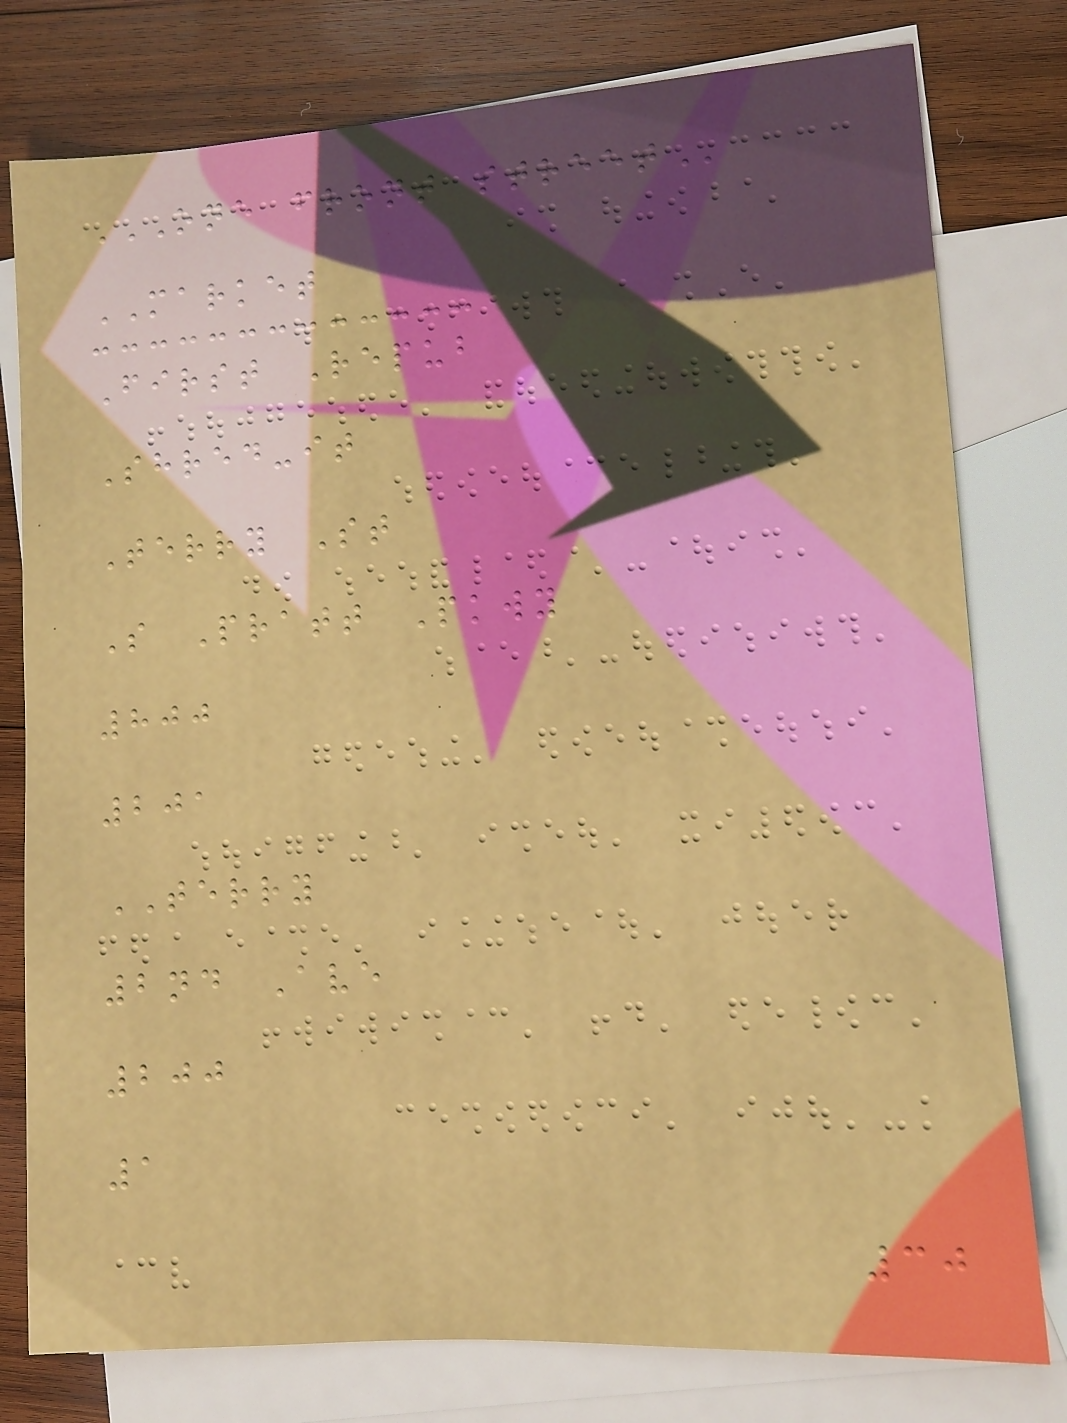ONE FRONT STREET
MARKET
First Repub
Shred-it
Terry St
S Pratt Pkwy
800
201
TERRY
2nd Ave
200
1
30
